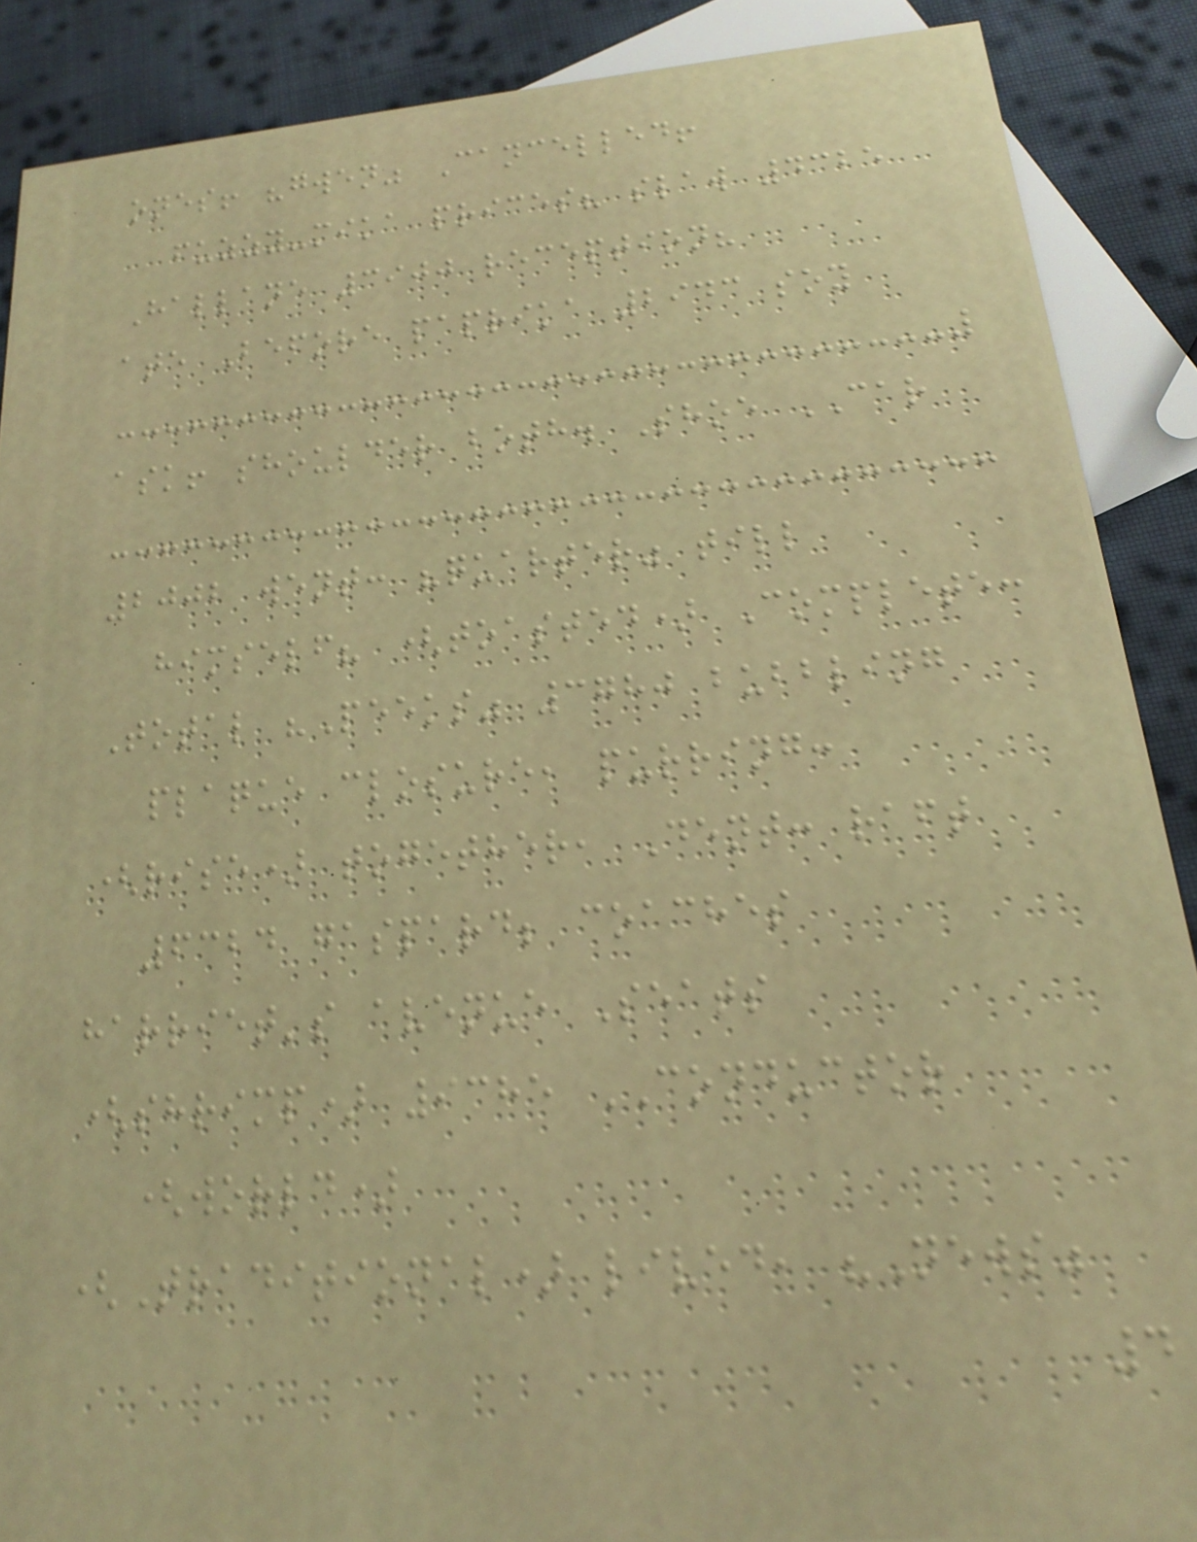ones! "gwen" Cancelled!
fuzzy-mika prices? slaw 4325
Hallane 3900 reception?
ate Before paprika 2943 soy
ask! shoulder both. Shoe CAR
2002 went: "quarter" till
himself? (toasted) Complete:
Total "Peeks" 3780 bubbling
plaque closure, purring:
(rise) together, Dent: raft
6324 gaspard; coaches
harriet's avenue Seats
(shrimp) 9385 CONDUCTOR
(world)
(Traditional) lived, "News"
4
